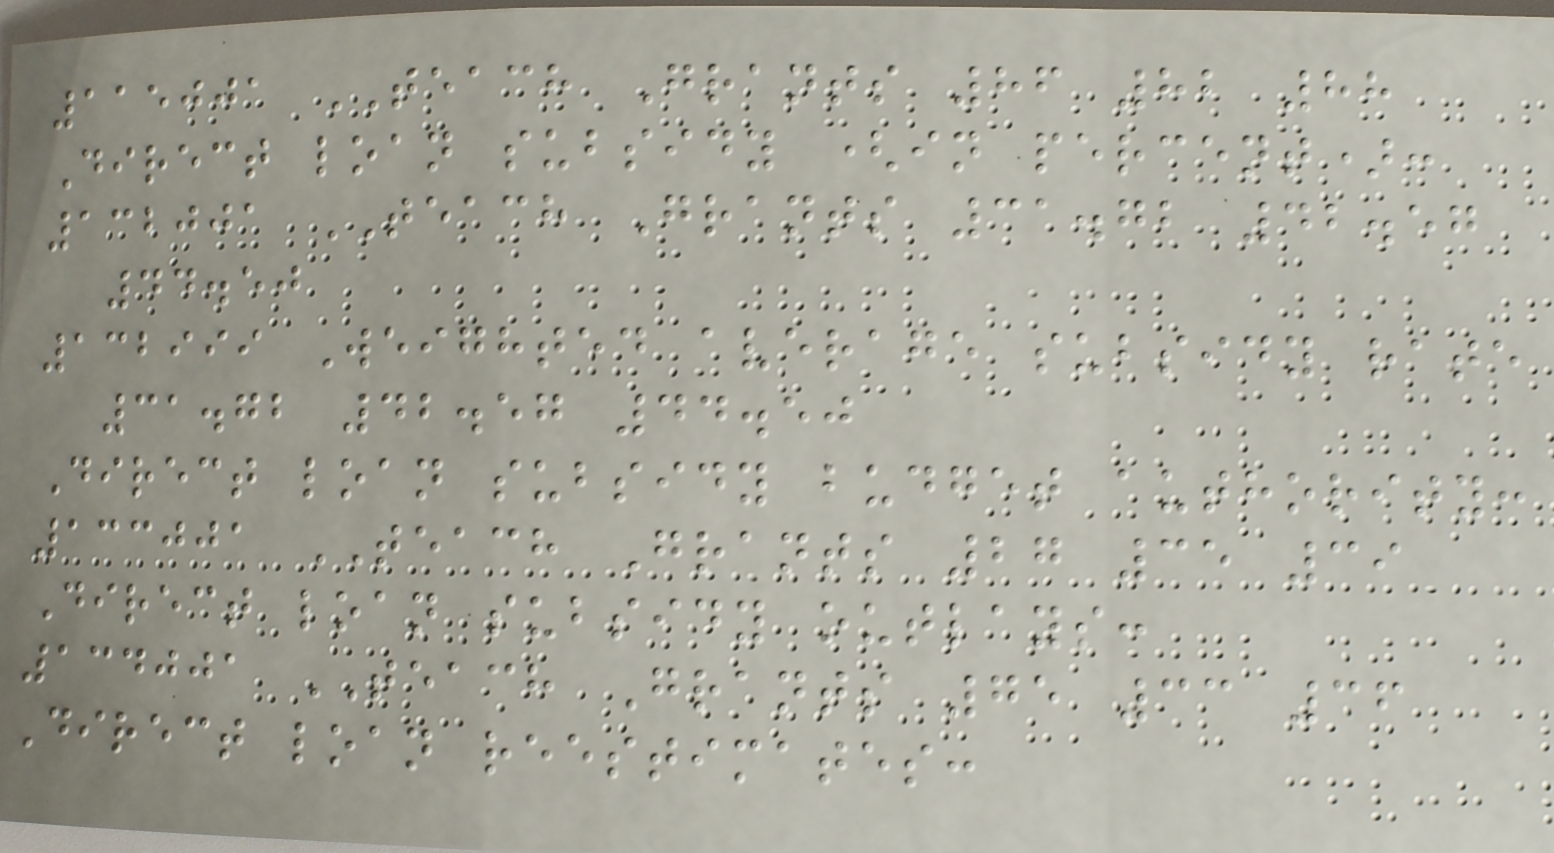115001 TEACH Grants 86 82 88
Direct loan subsidy (in percent):
132001 TEACH Grants 31.72 42.57
44.50
132999 Weighted average subsidy rate
31.72 42.57 44.50
Direct loan subsidy budget authority:
133001 TEACH Grants 27 35 39
Direct loan subsidy outlays:
134001 TEACH Grants 75 33 36
Direct loan reestimates:
